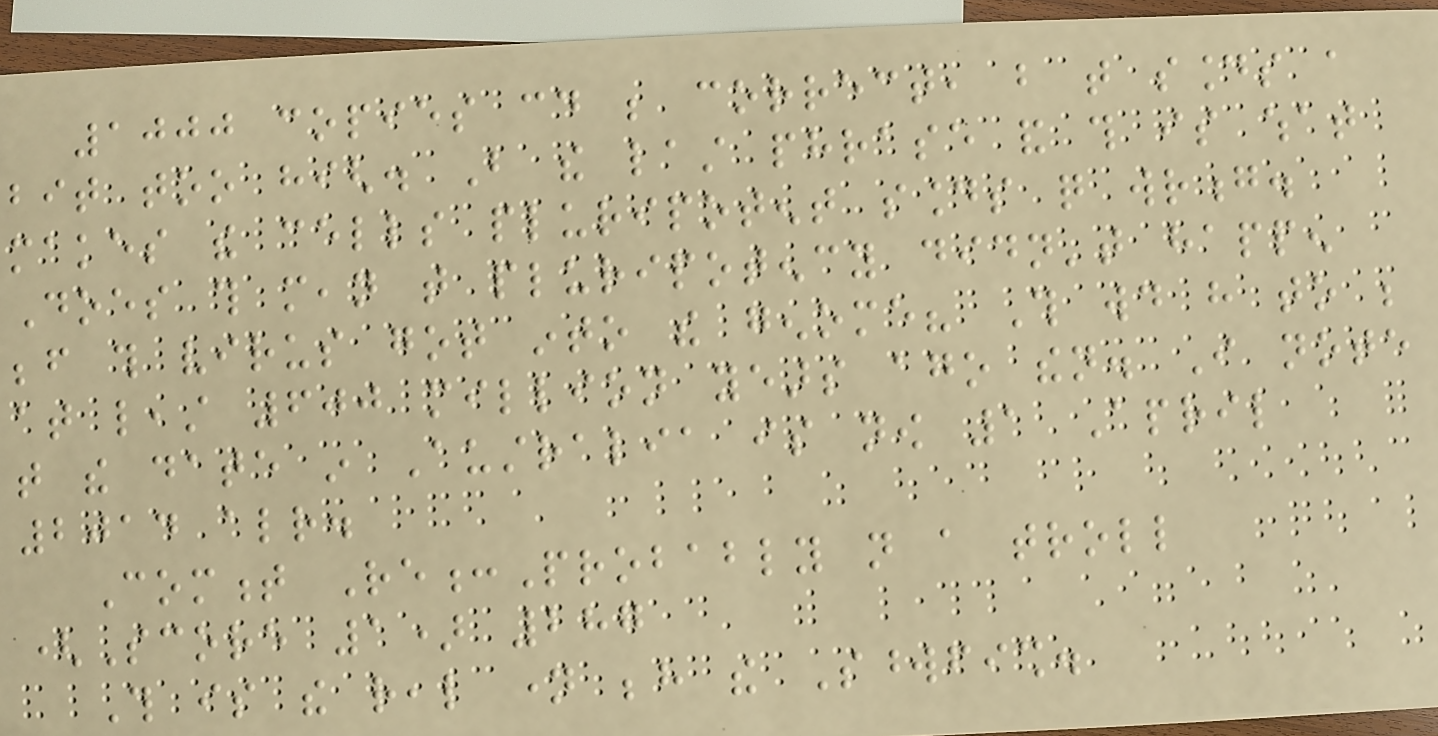1000 copies could be correct, but that sounds a
bit too high. But the last phrase and this is what
makes the cells pluripotent sounds quite wrong.
Does this mean that pluripotency didn't happen
before this virus got into the genome? This would have to be
at least 600 million years ago then. I note
that the date in Australia is now 1 April
2014 already.
Comment Re:Probably not a troll
(Score 1) 287
This is the real name behind the Swordfish.
